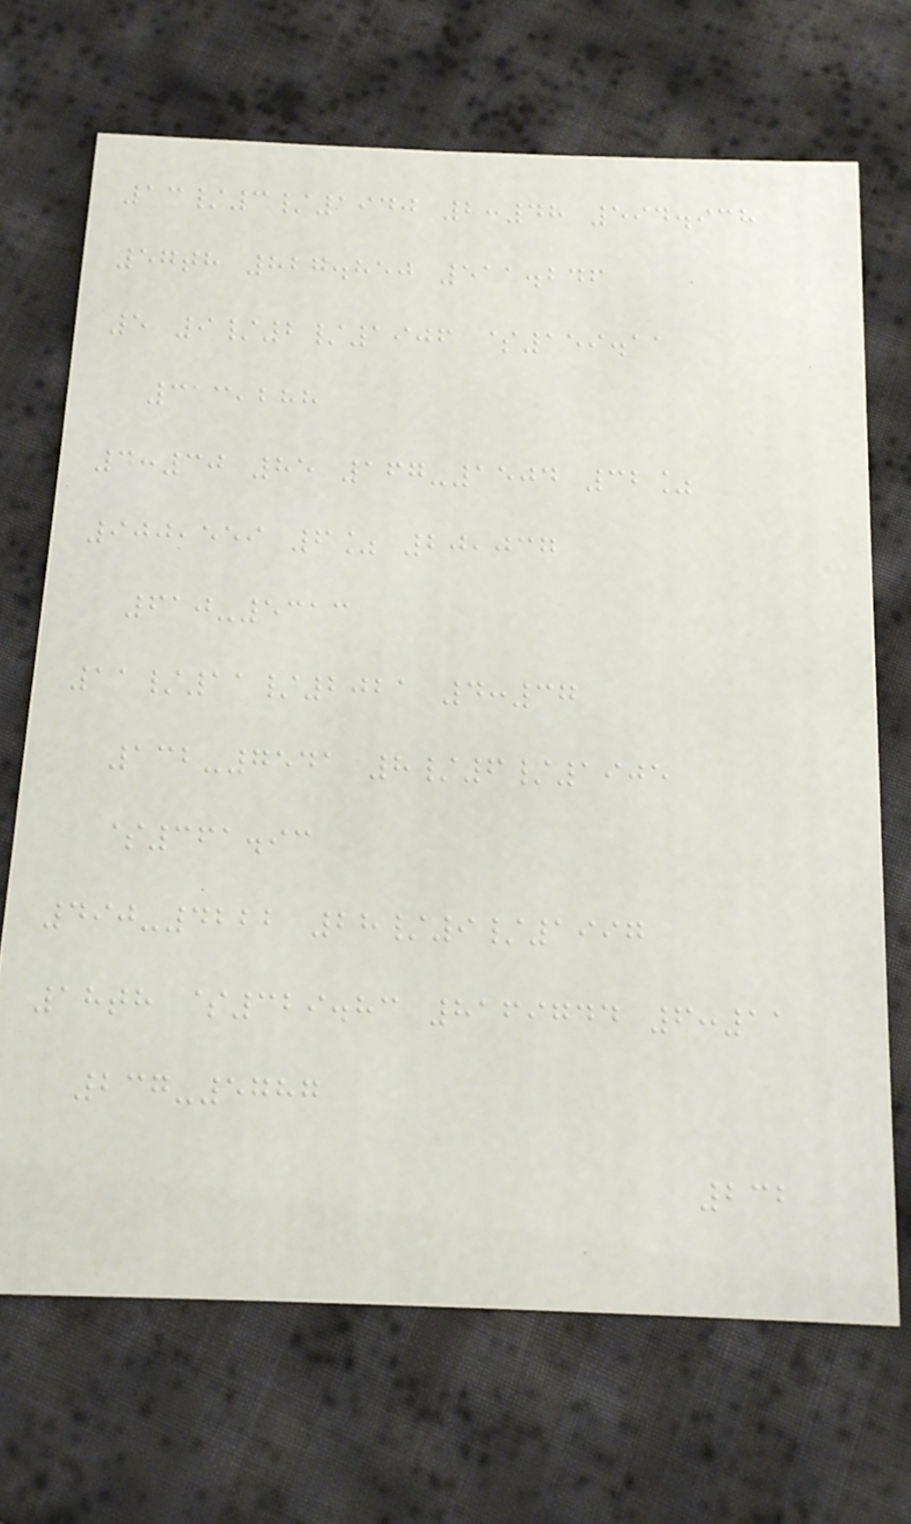13/3/1940 2:48 594.938
57th 827.850 511.246
5 9/2/1906 $159.11
313,288
4:30 85 167-1504 32%
900,559 6% 20,037
610-5313
11/11/2021 4:37
132-7541 8/6/1905
$361.93
490-4222 28/9/1997
18th $329.83 8169744 6:11
237-5787
232
